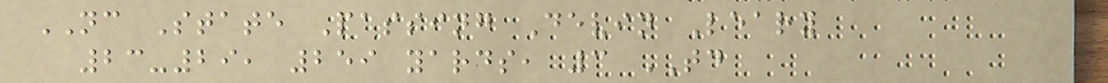NC State Passing Devin Leary
23-29, 259 yards, 3 TD
